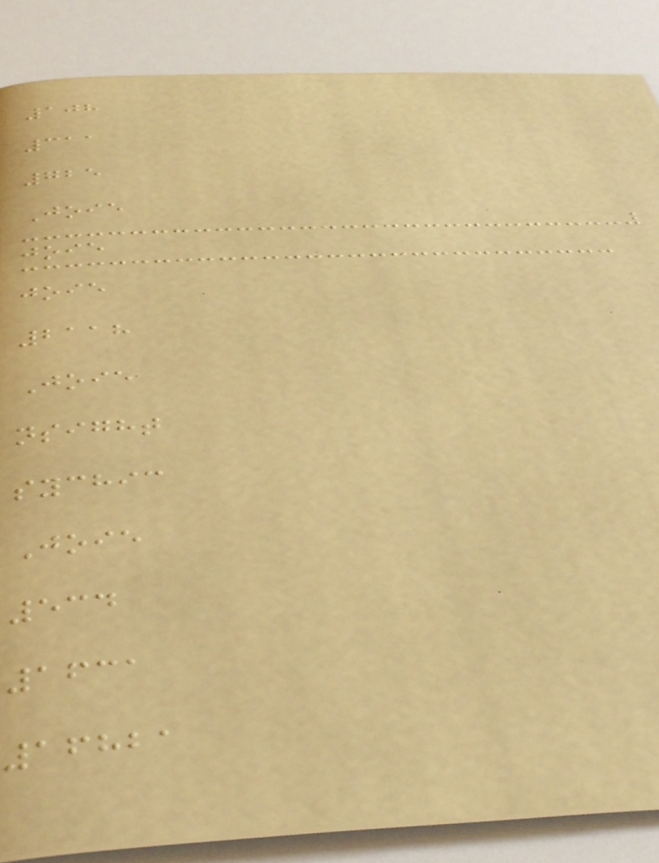108
311
725
Joie
joie
joie
2118
Joie
nsight
sychic
Joie
534
1631
16821
